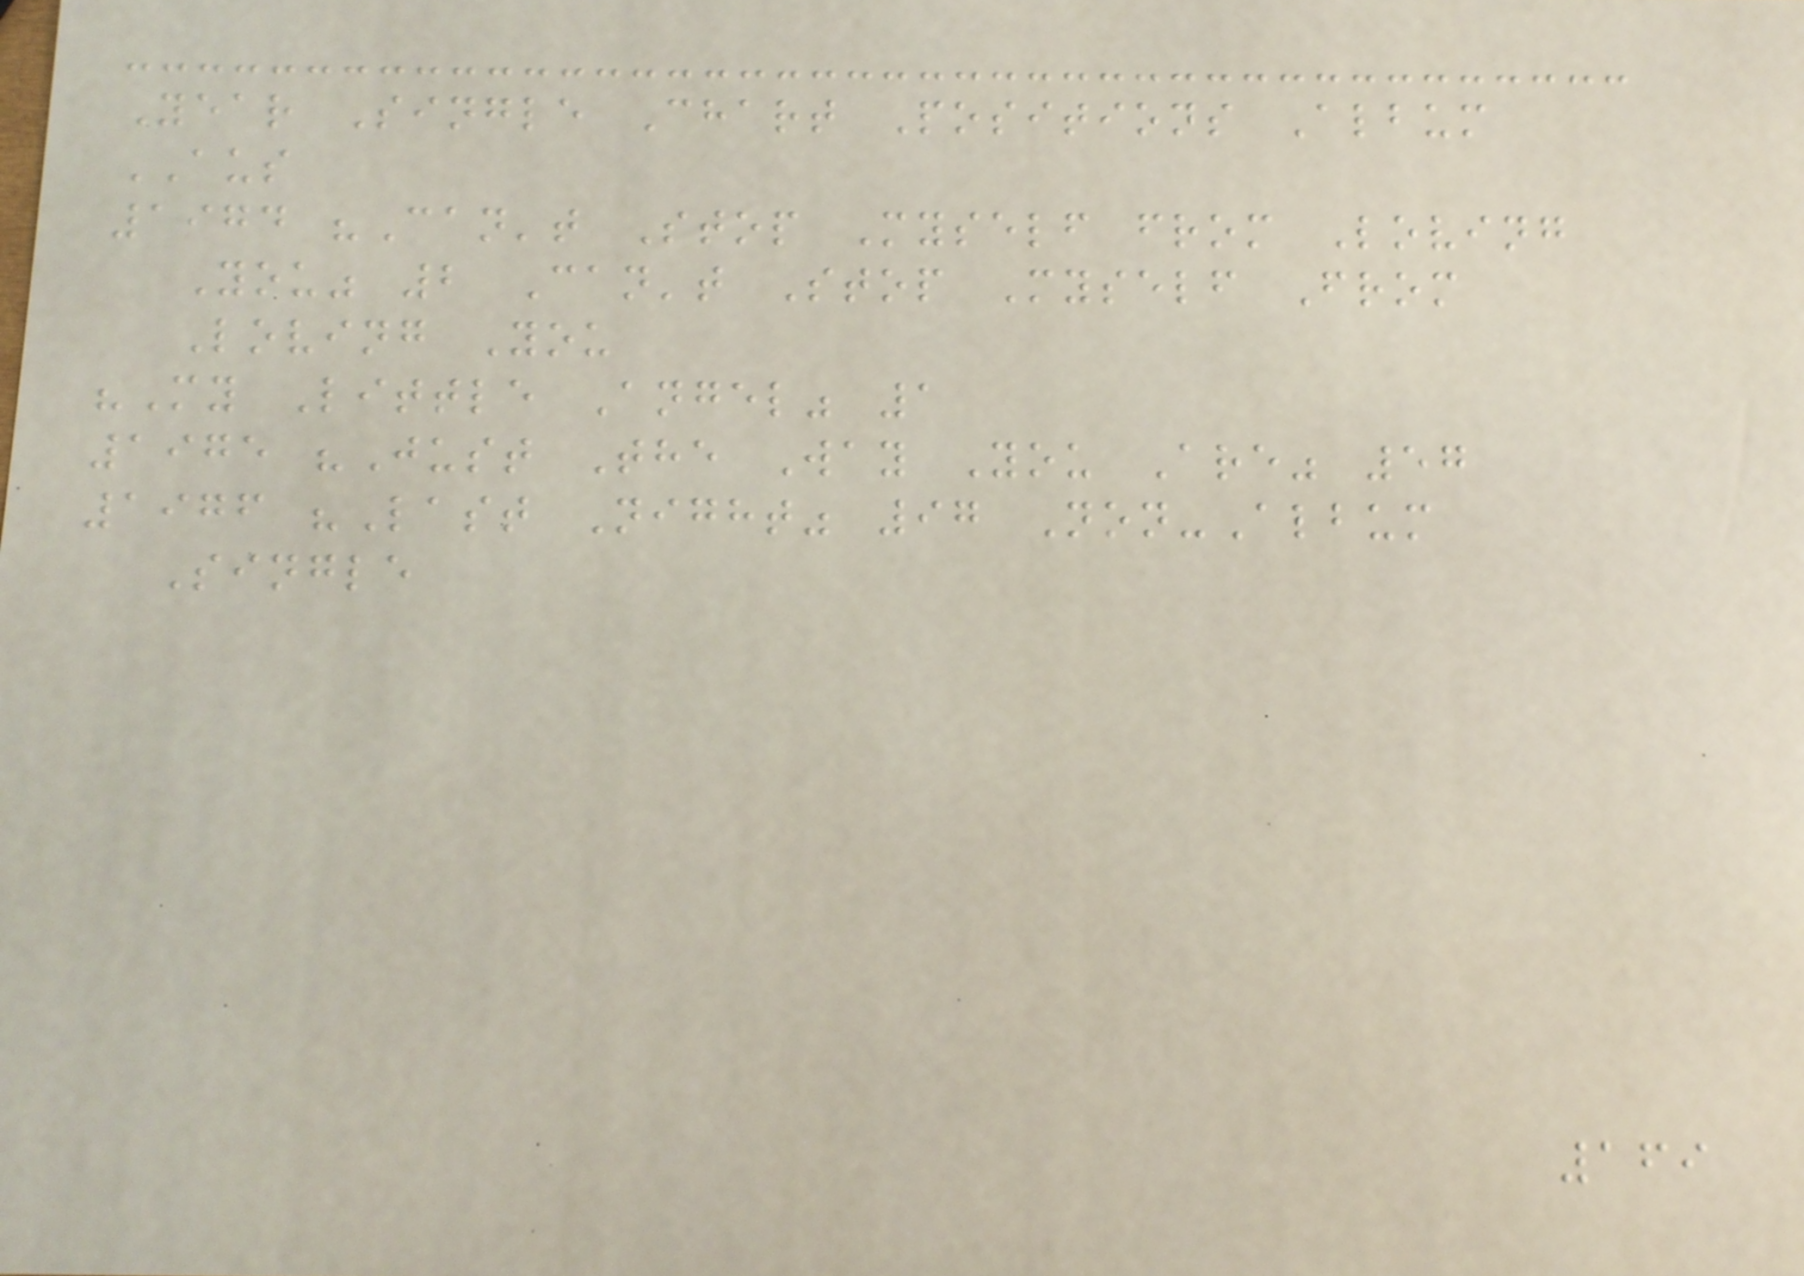Year Single Chart Positions Album
AUS
1974 "Can't Stop Myself from Loving
You" 2 Can't Stop Myself From
Loving You
"My Little Angel" 1
1975 "Just The Way You Are" 57
1976 "Last Night" 97 Non-Album
Single
169
